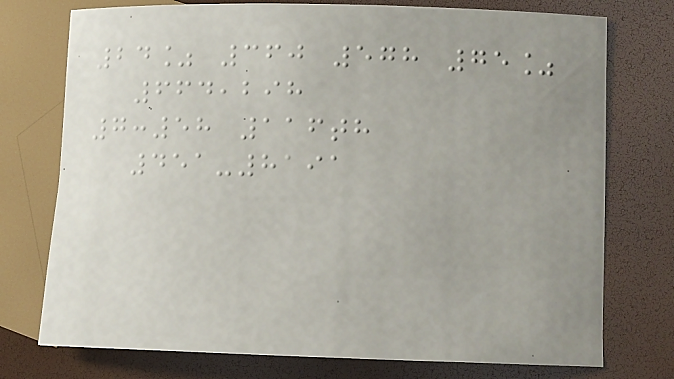24% 360 578 75%
664,298
7:58 116th
451-8191
